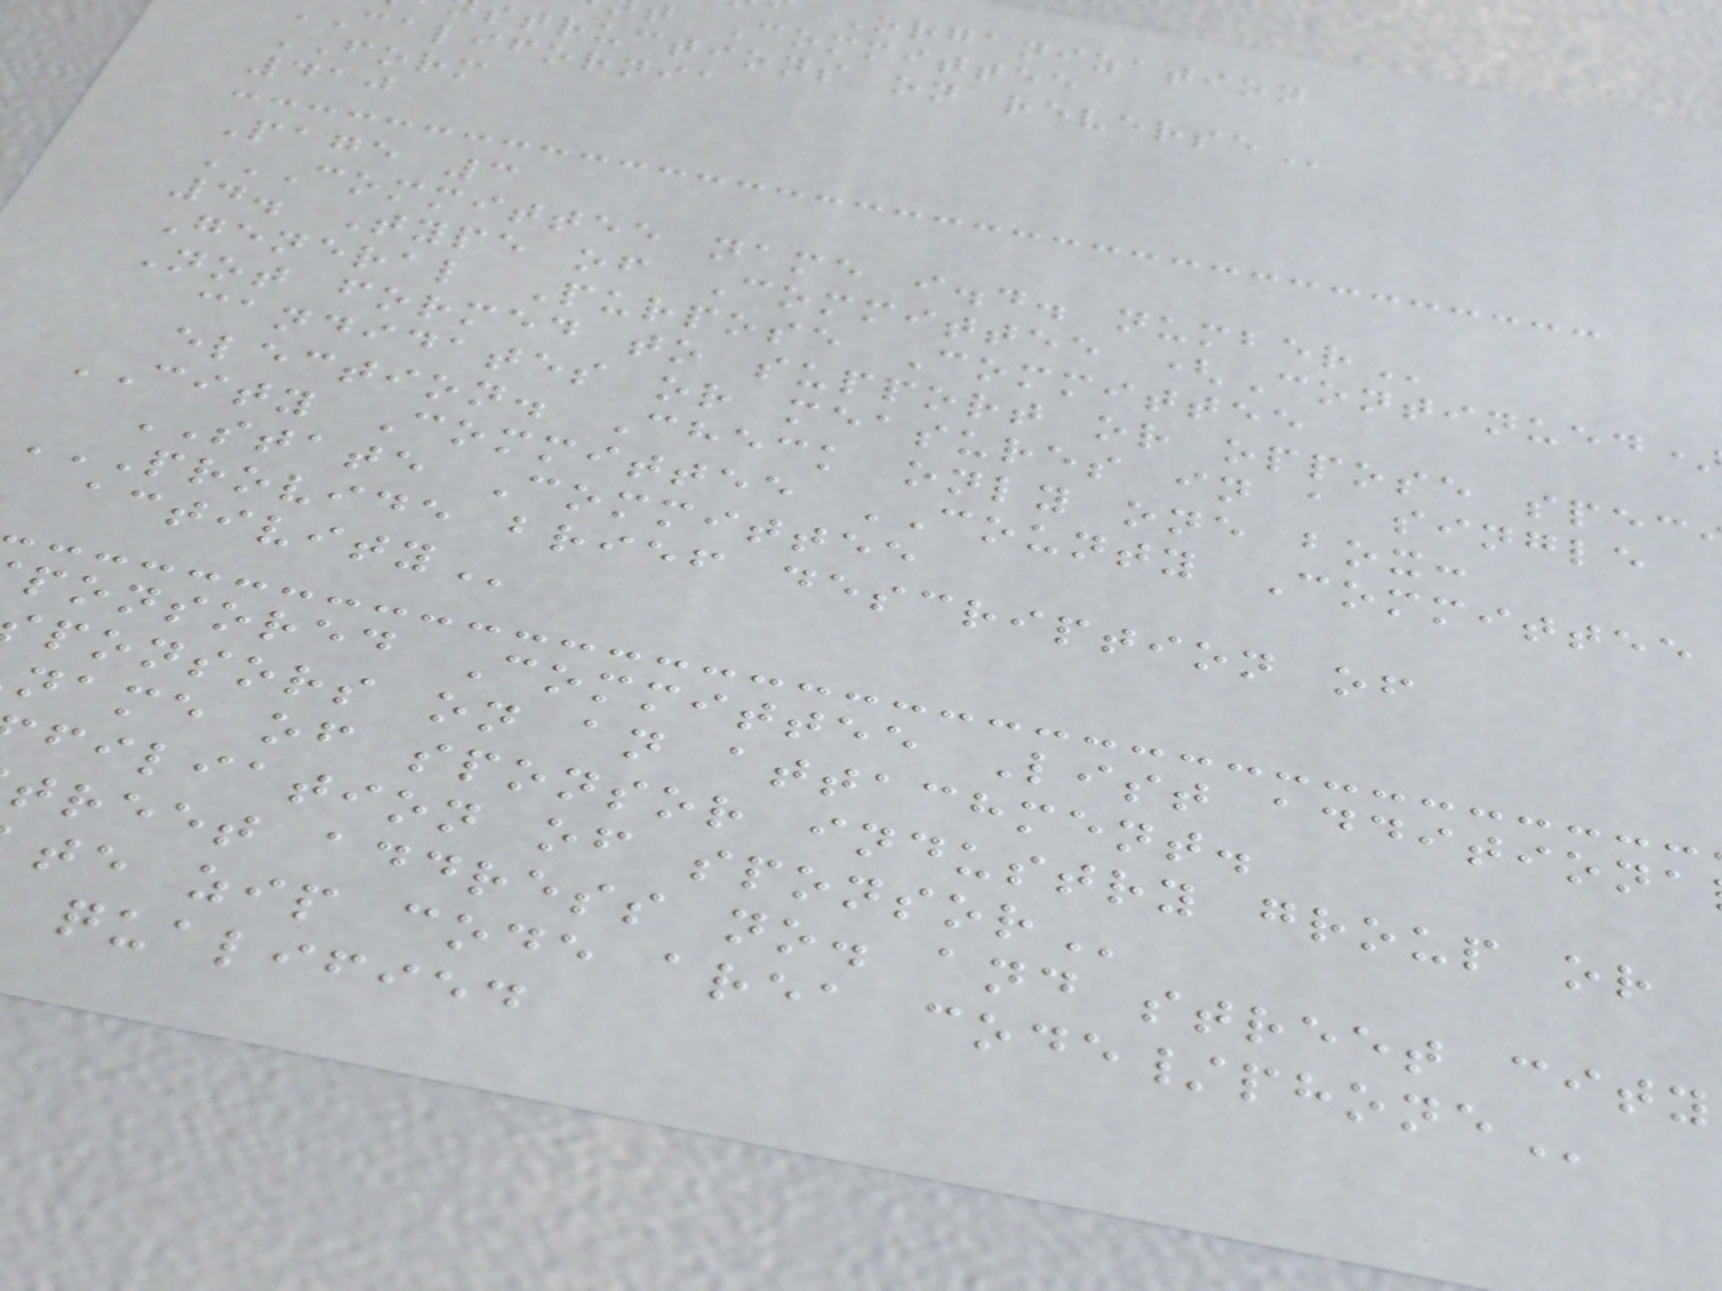Organization
Committee
structions on
california
FORM
410
Page 3
COMMITTEE NAME I.D. NUMBER
4. Type of Committee (Continued
General Purpose Committee
Not formed to support or oppose spec
candidates or measures in a single
election. Check only one box:
CITY Committee COUNTY Committee
STATE Committee
PROVIDE BRIEF DESCRIPTION OF
ponsored Committee List additiona
ponsors on an attachment.
name of sponsor industry group or
filiation of
treet address no. and street city
te zip code area
qualified
